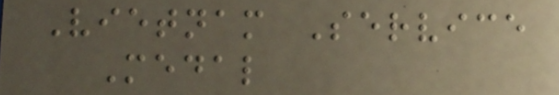Vietnam Service
Medal
